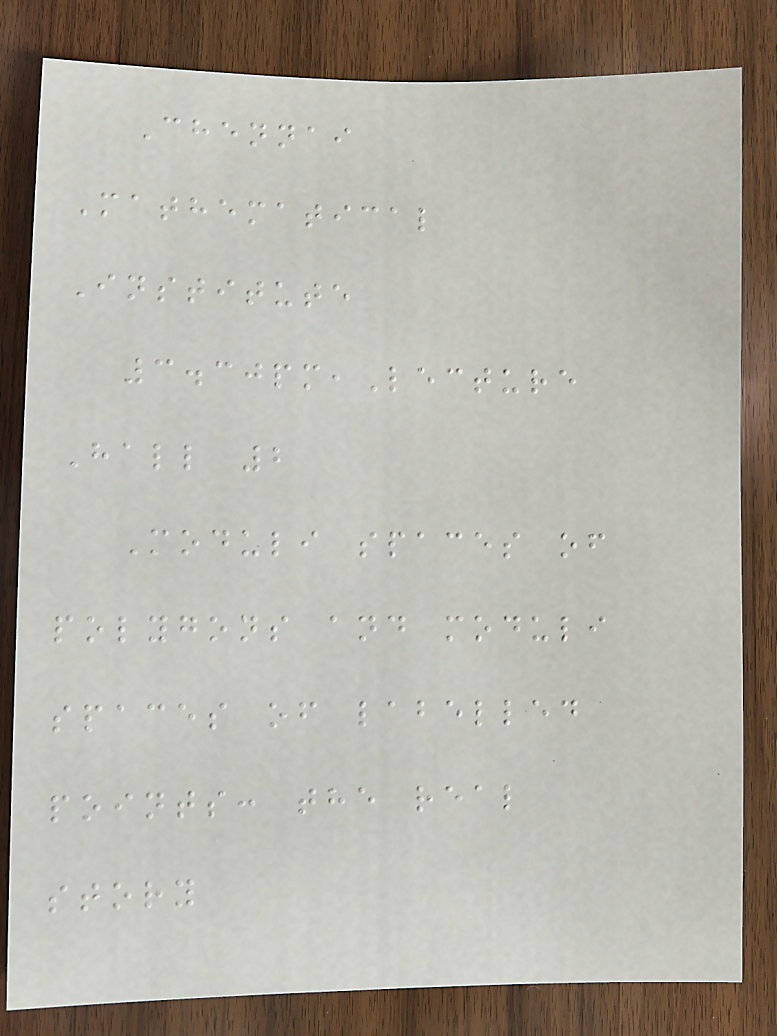Chennai
Mathematical
Institute
3.30pm,Lecture
Hall 2
Moduli spaces of
polygons and moduli
spaces of labelled
points: the real
story
